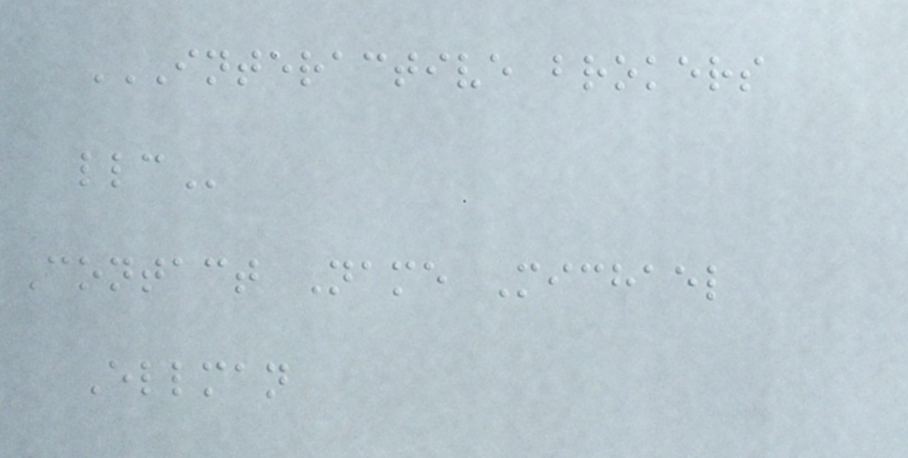INTERACTIVE BROKERS
LLC
Contact Name Michael
Ellman
